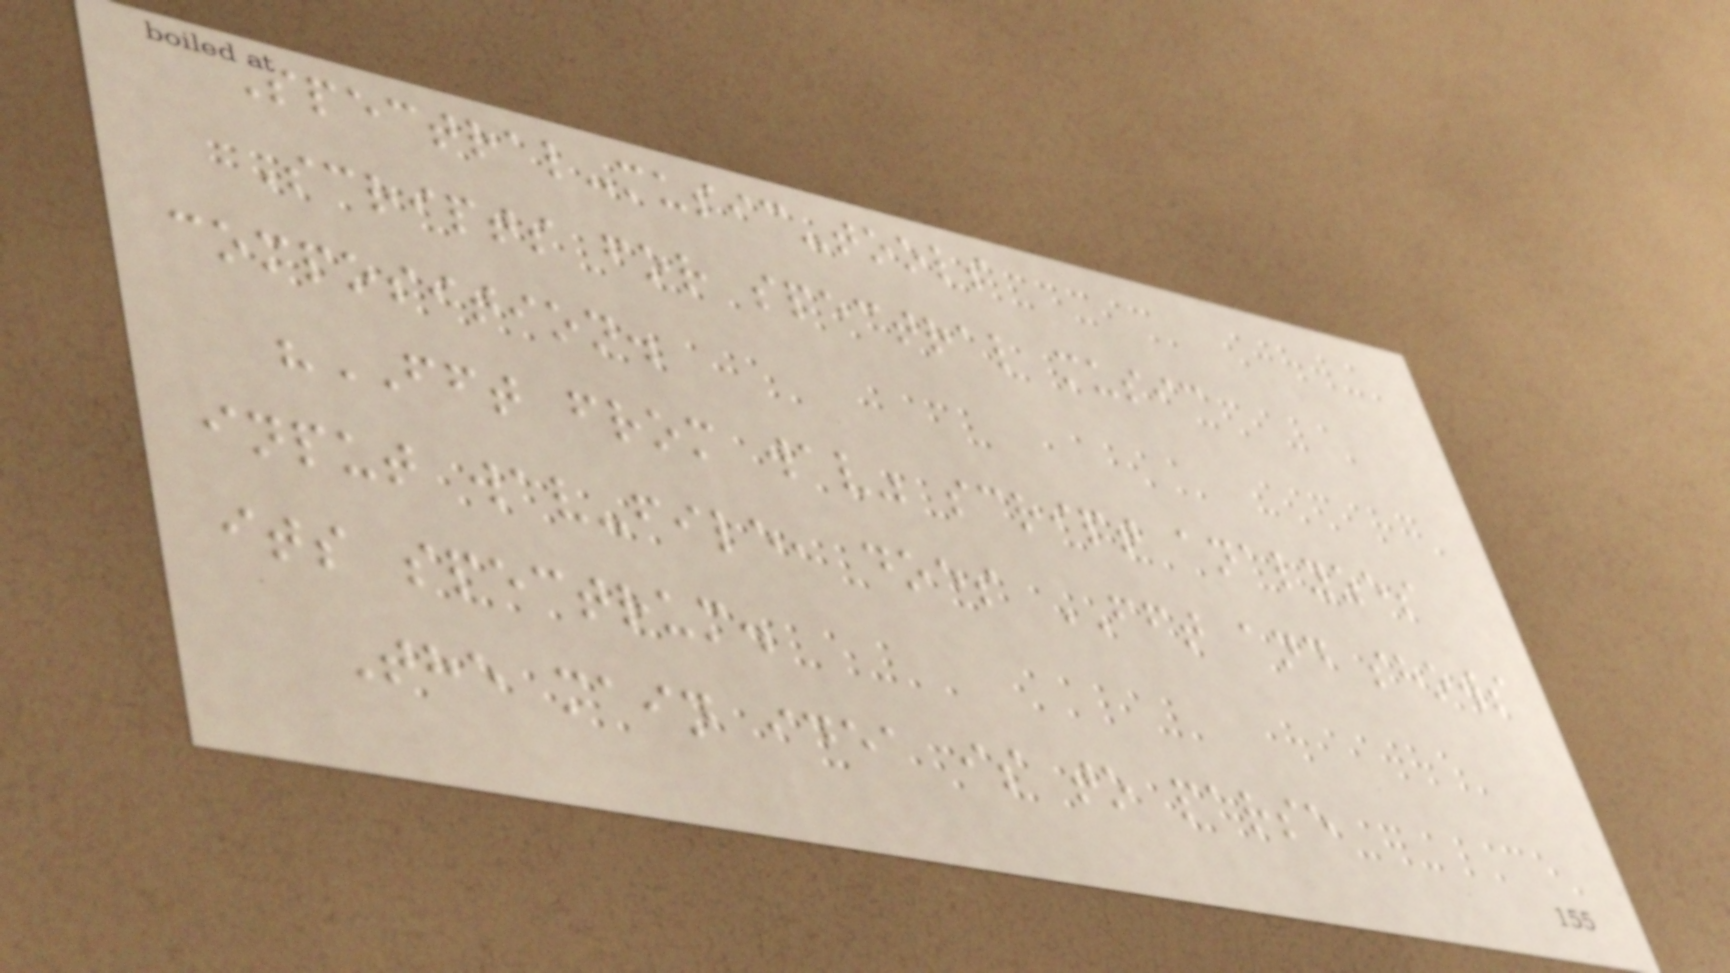Spectral-music-tools
Scripts for spectral music
composition.
"FFT from wav" script analyzes
input wav-file, does FFT and shows
its spectrum.
The main idea is to parse
